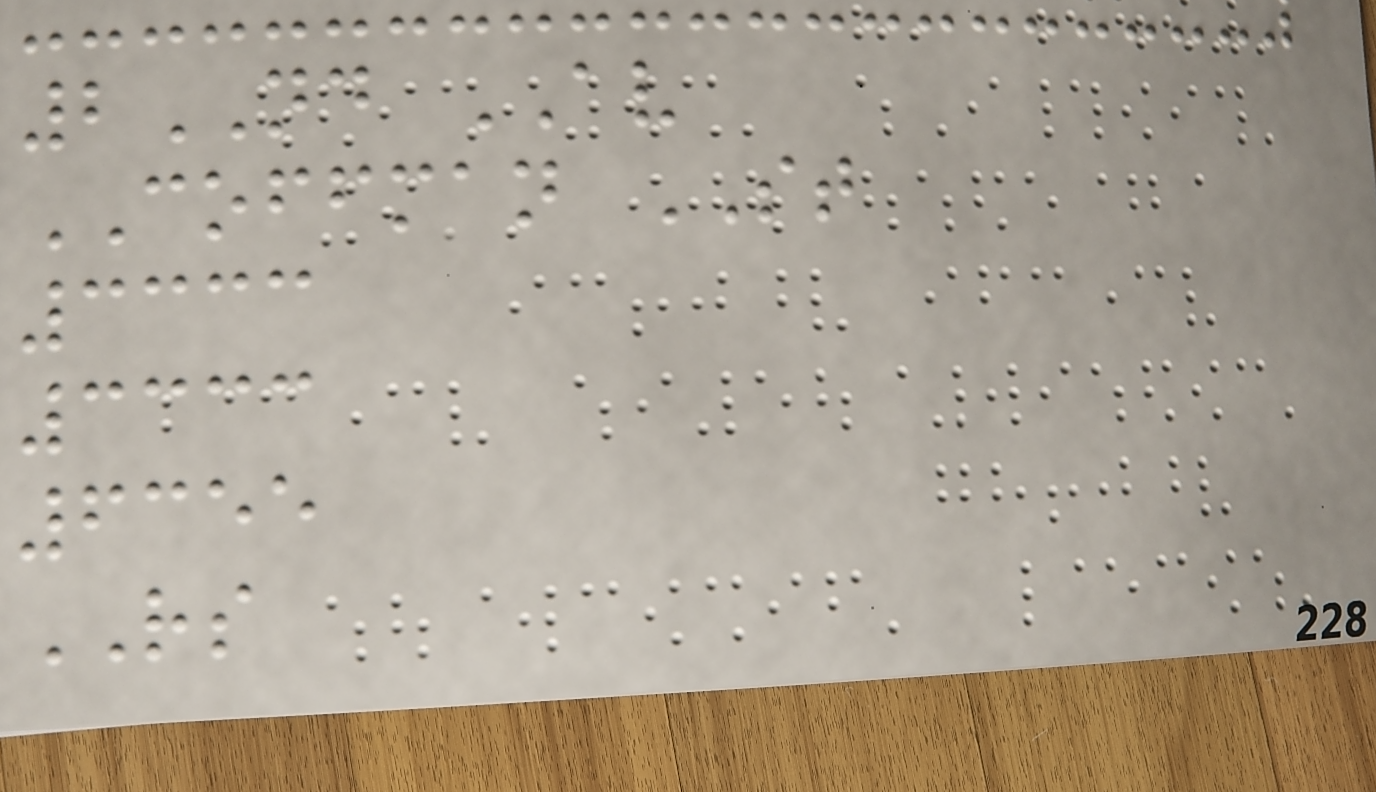2ND AV
COFFMAN ST
3333
3333
6355
RS
